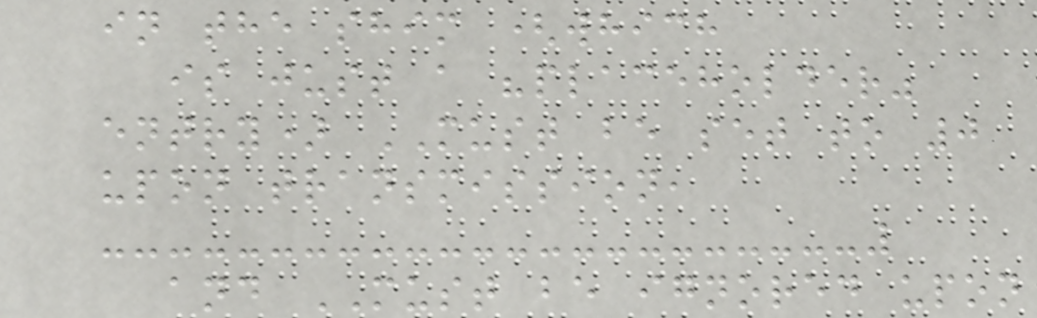in the shim (which
is just a "placeholder"
entry) MUST be set to 0
upon transmission,
and MUST be ignored upon
